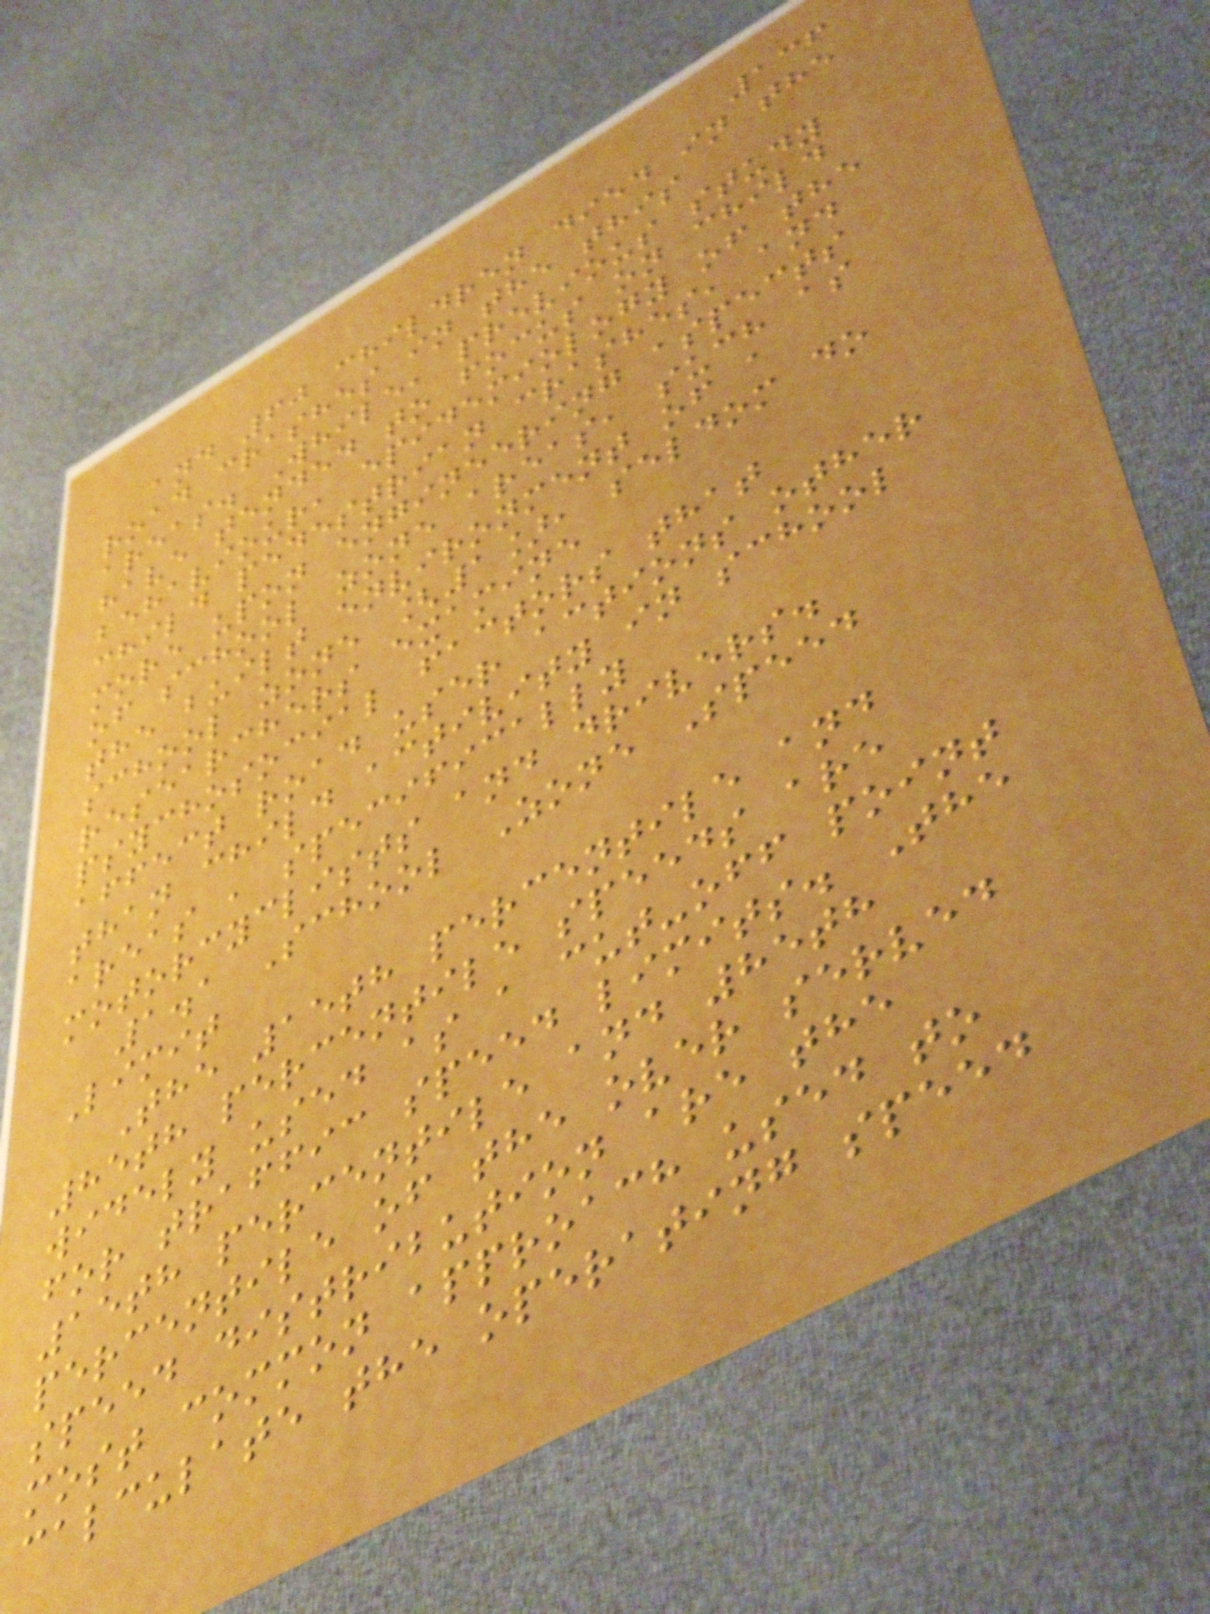136
and 60 children died in the
road crashes in the this
areas. While, previous study
have tended to focus on child
behaviour, epidemiology of the
child pedestrian crashes, and
more upon engineering aspects
of school zone areas, such as
the built environment of a
school zone [1], seldom do
researchers examine
psychosocial factors that
affect road user actions other
than child activity in school
areas , specifically
motorcyclists and drivers.
1.1 School Zone Speed
Limit
The 15th percentile and
85th percentile speeds are
widely used as a cut-off point
for traffic speed limits. The
15th percentile and 85th
percentile of the over served
speed distribution are the
most common approach used to
calculate the operating speed
